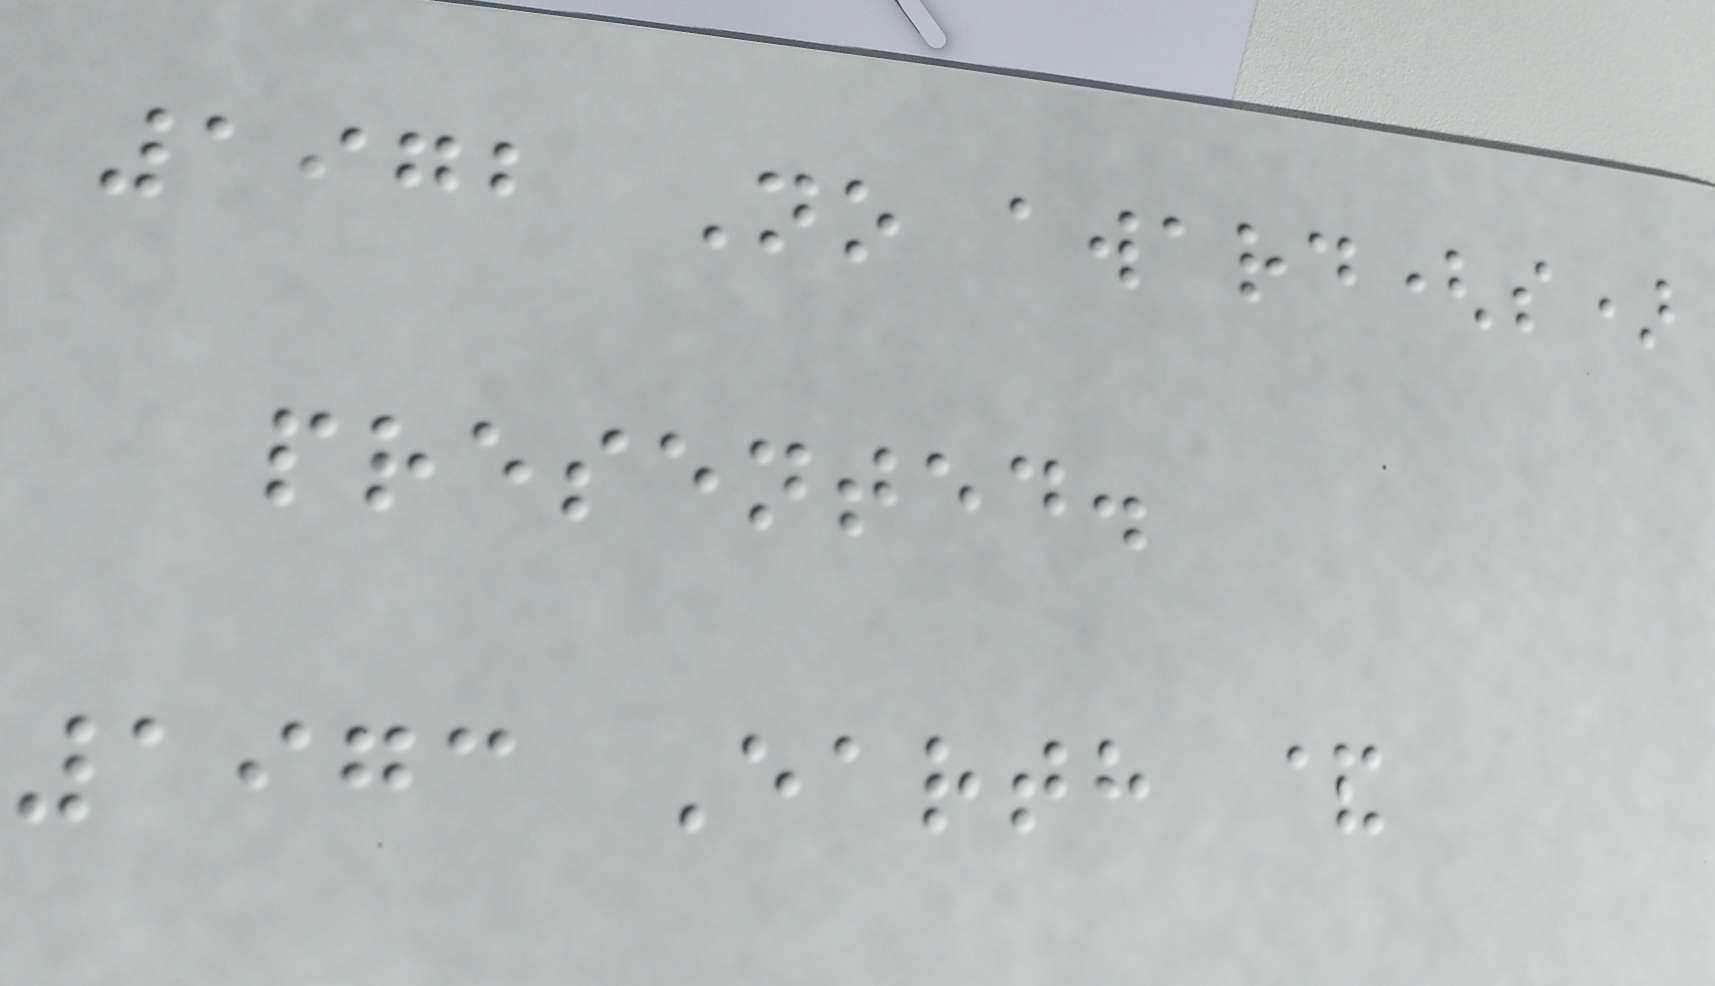1972 No award(s)
presented.
1973 Earth &
